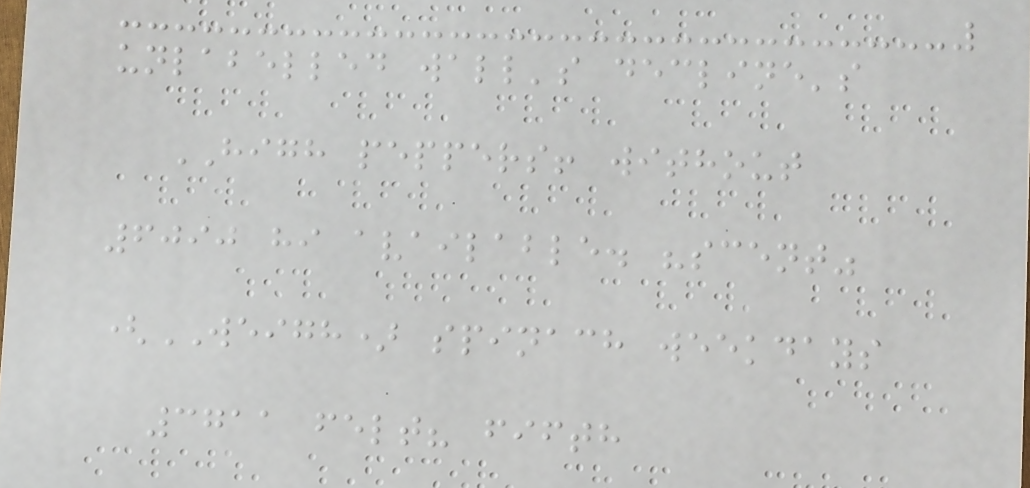unlabelled wall's decline's
HIGH peppers! without
6090 hi available. "scent"
(WEIGH) spinach weekdays
3711 felt? fifth
